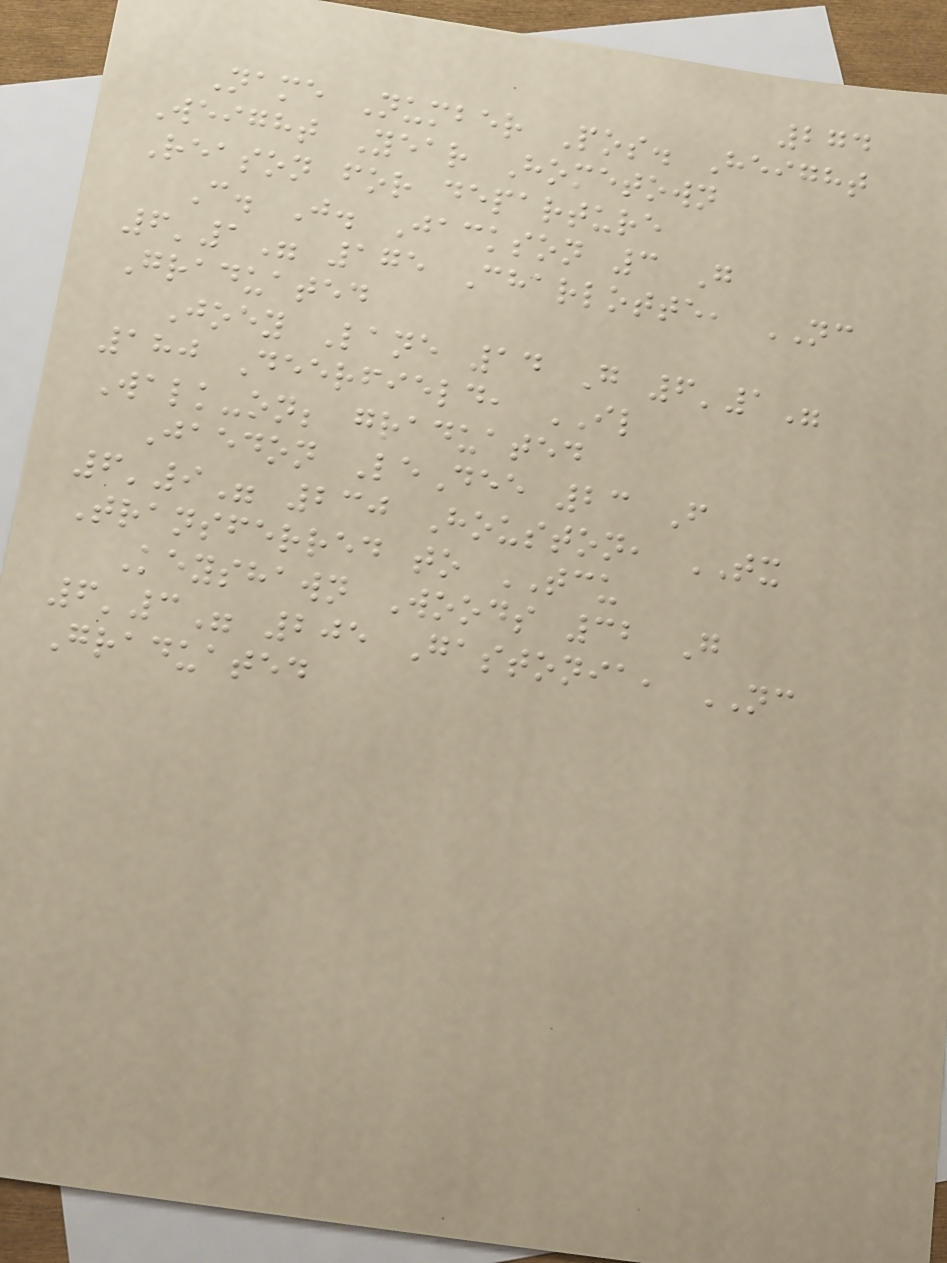274
Name Number Pos. Height
Weight Year Hometown
Reason for departure
C. J. Jackson 3 G
6'1" 175 Charlotte, NC
Graduated
Joey Lane 14 G 6'1"
180 Deerfield, IL
Walk-on; graduated
Jaedon LeDee 23 F
6'9" 230 Houston, TX
Transferred to TCU
Keyshawn Woods 32 G
6'3" 205 Gastonia, NC
Graduated
